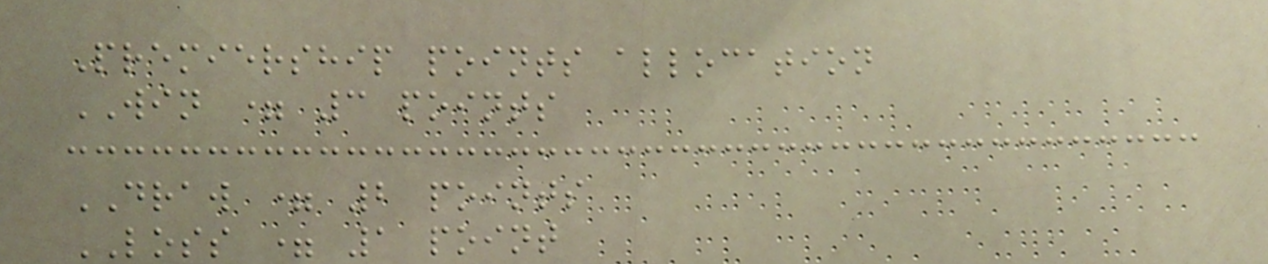Premiership points allocation
WIN = 3 points
DRAW = 2 points
LOSS = 1 point
